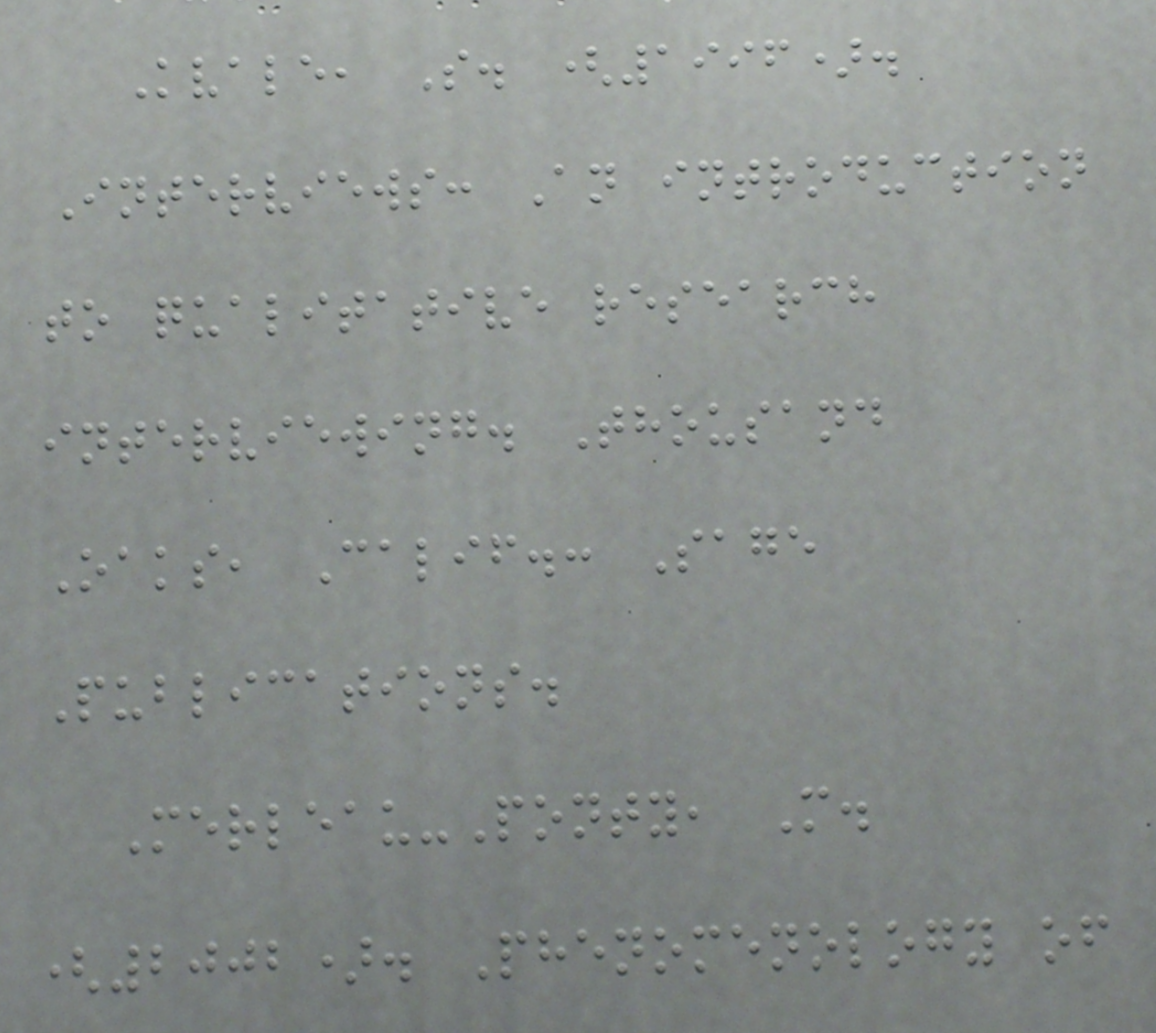Kvale, S. (1996).
Interviews: An introduction
to qualitative research
interviewing. Thousand
Oaks, Calif.: Sage
Publications.
Merleau-Ponty, M.
(2002). Phenomenology of
